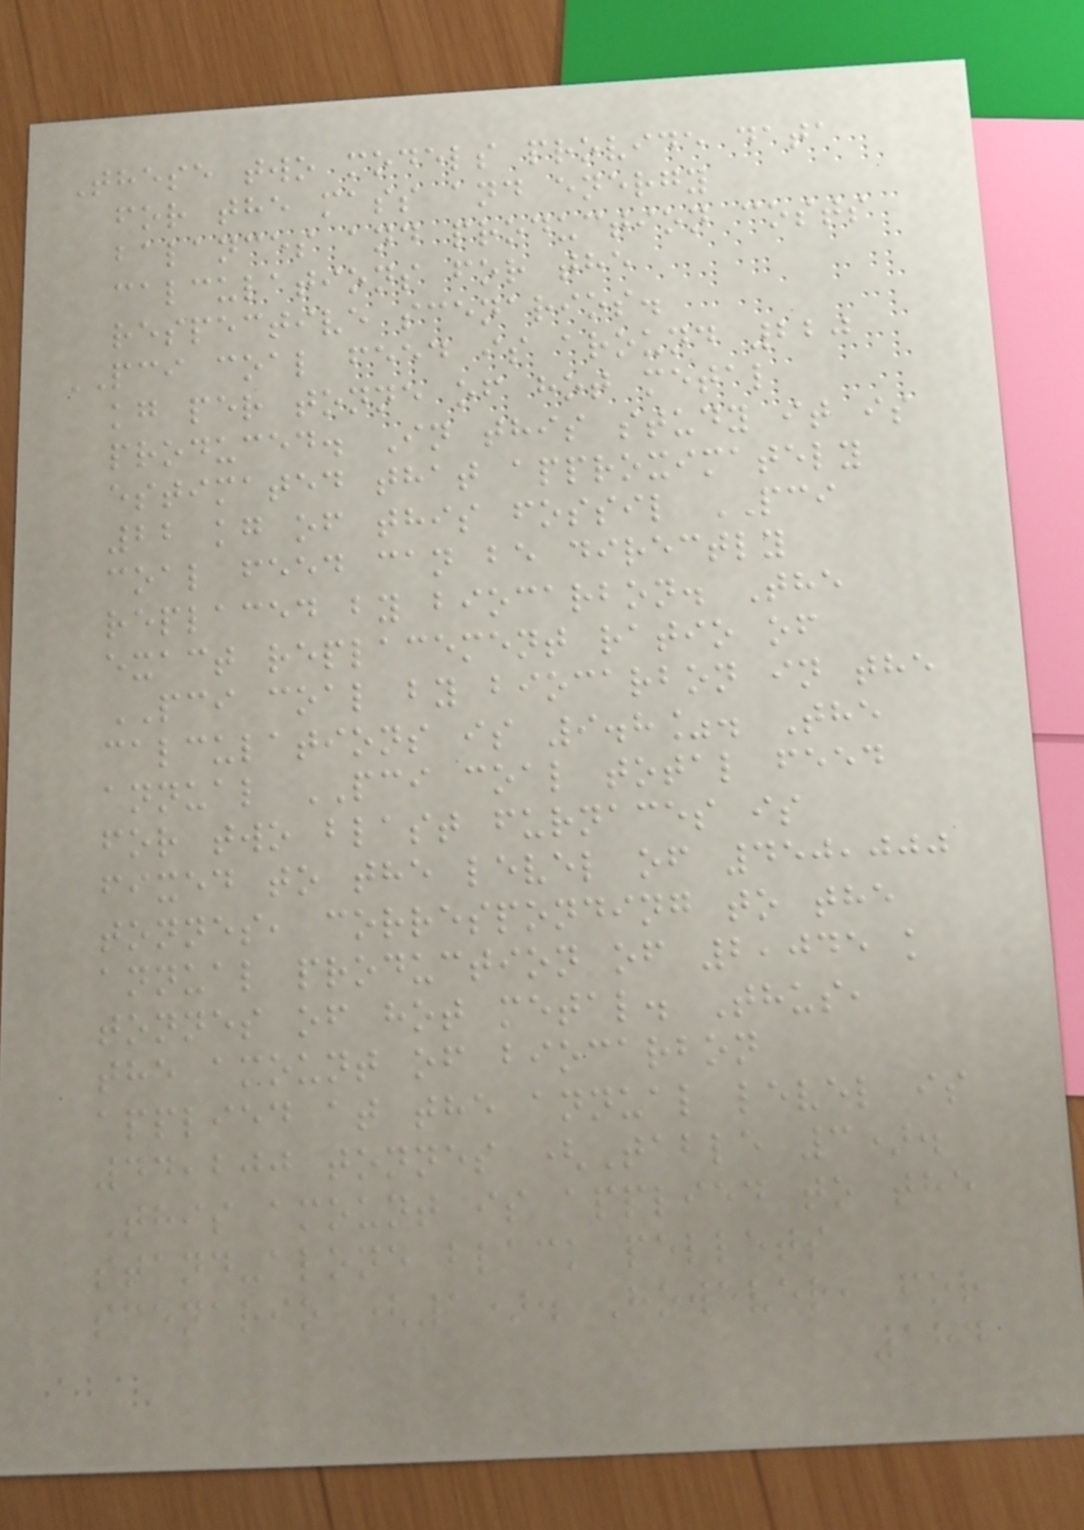These two models provide data
for the mass and energy
balances and production costs
calculations for the
respective scenarios.
PCI coal feed is around 220
kg per tonne of hot metal
produced. In this study it is
estimated that approximately
22 kg of this fossil PCI
coal feed can be directly
replaced by biocarbon. The
exact replacement ratio of
PCI coal by biocarbon in the
calculations is 9.8%. The
annual PCI coal total feed
for two blast furnaces is
fixed to the level of 450,000
tonnes, corresponding to the
annual production of 2,045 k
tonnes of hot metal. Thus,
the amount of biocarbon
applied at the annual level is
44,200 tonnes (Table 3).
This amount is applied to the
stand-alone black pellets
scenario (1). However, for
184
